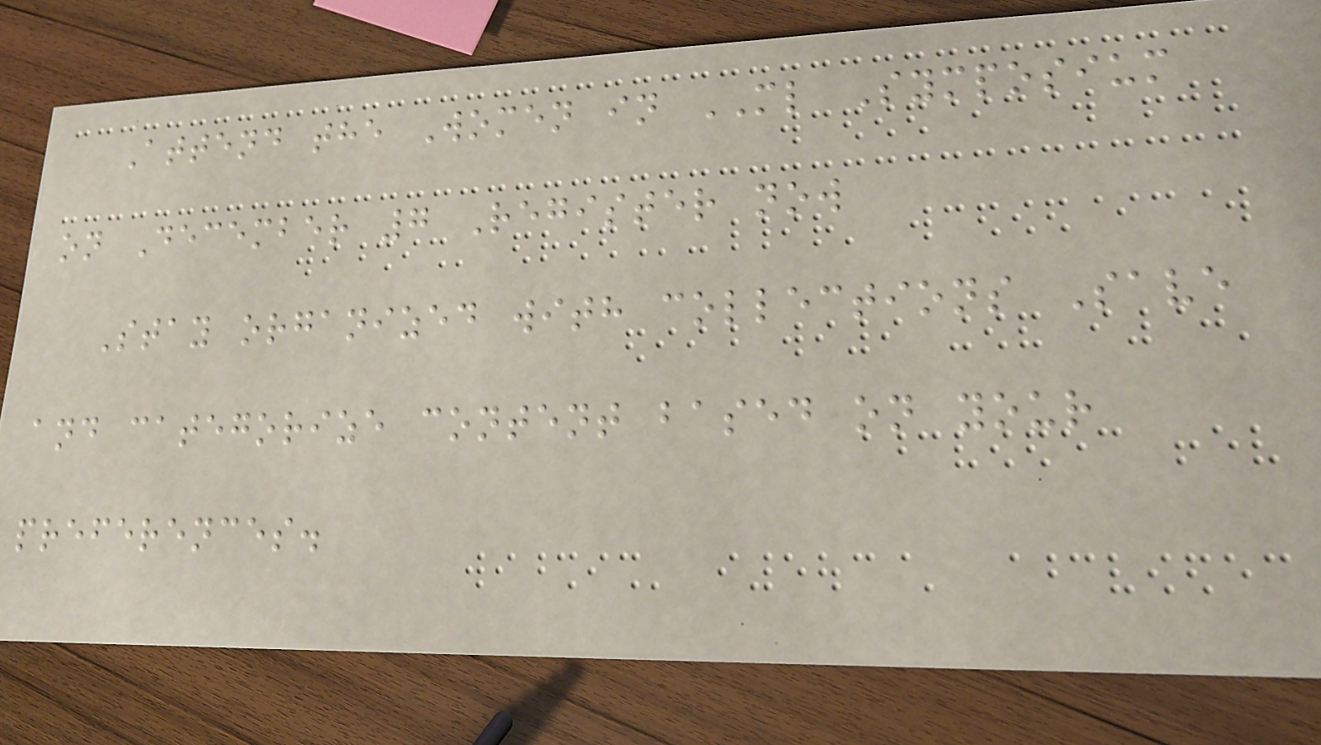Attend the Women in ML Symposium
on December 7 Register now
Stay organized with collections Save
and categorize content based on your
preferences.
